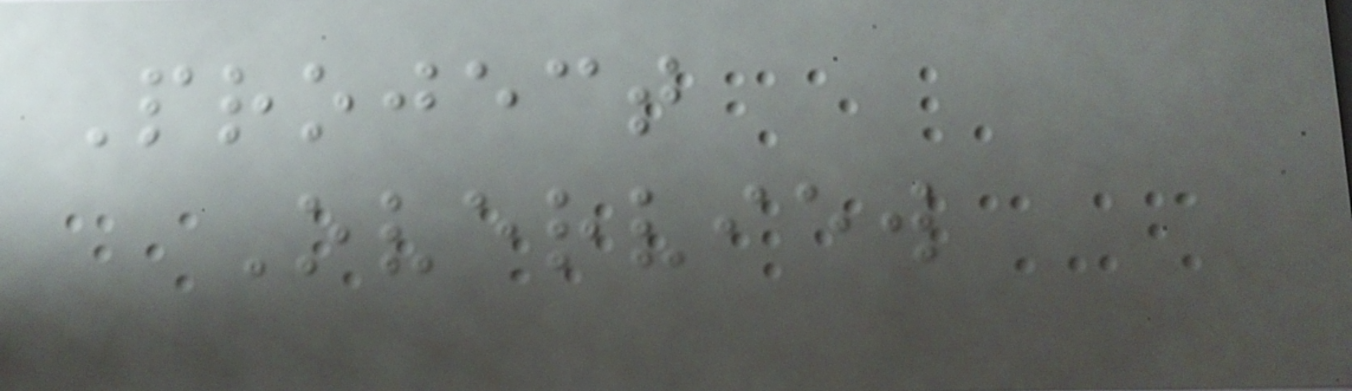Project
Overview
